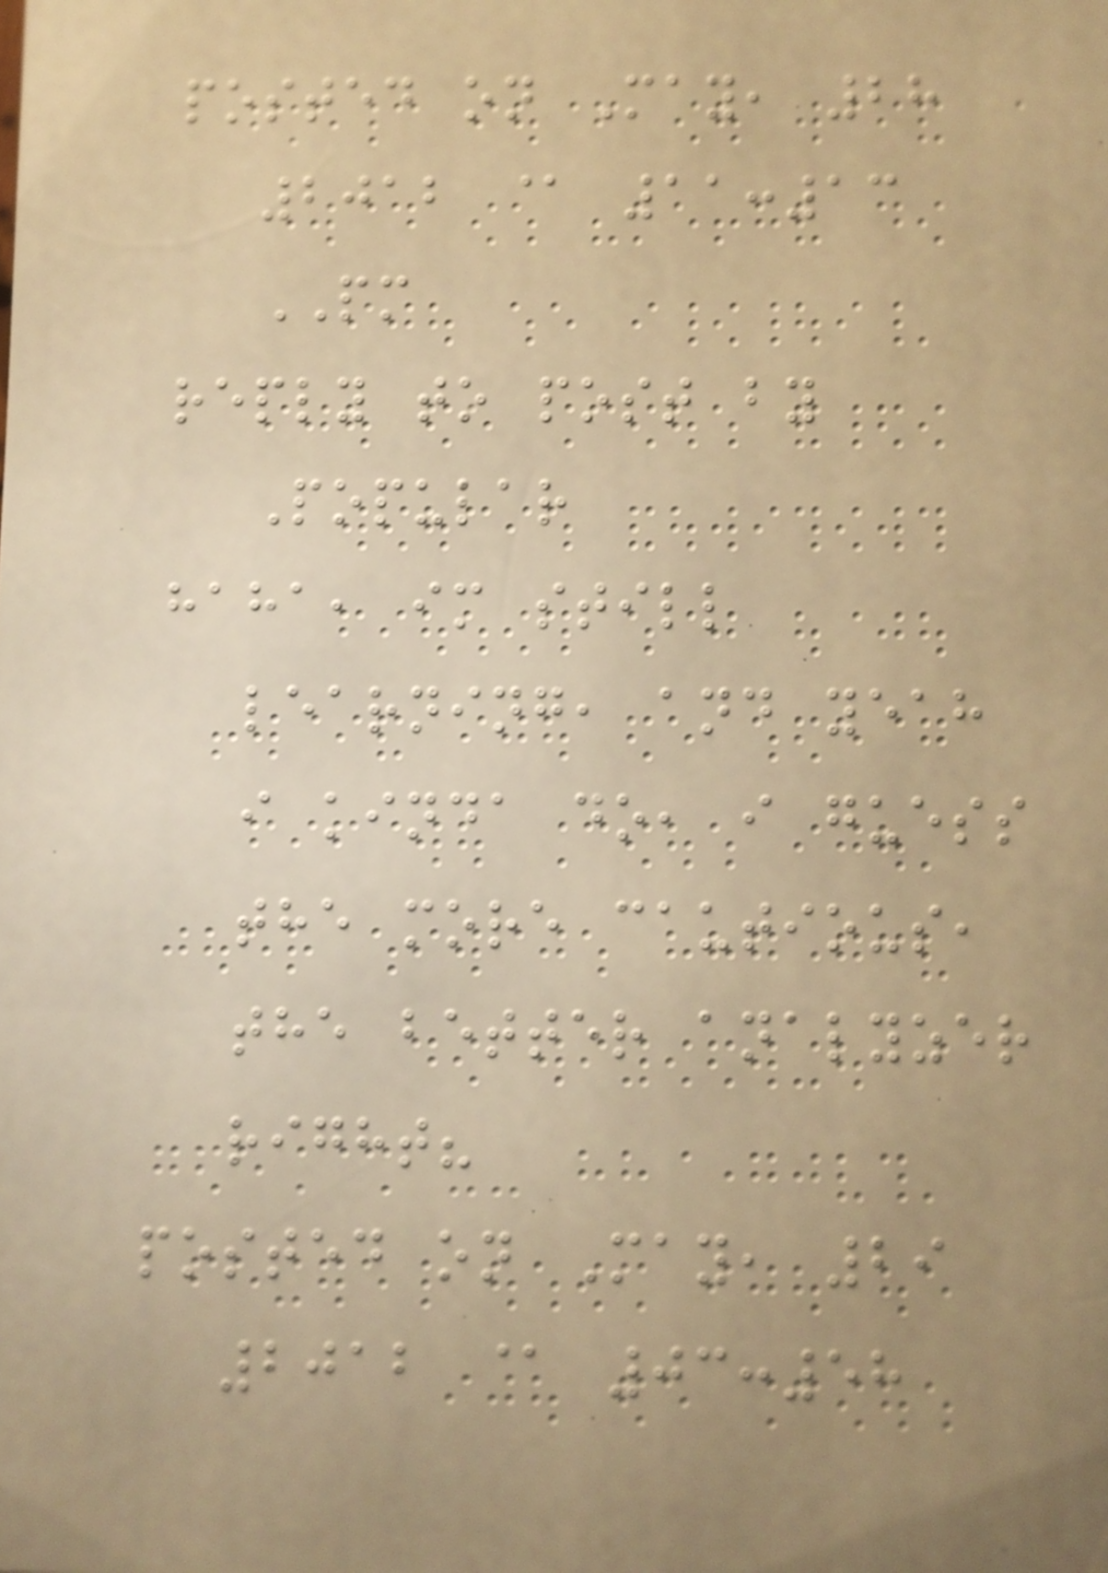posted on May, 28
2012 @ 11:13
PM
reply to post by
Popular
haha, im still
learning, and yeah
i kinda do, i guess
the more cautious,
the better analyzer
right?
posted on May, 29
2012 @ 03:58
